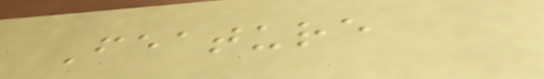Feature
